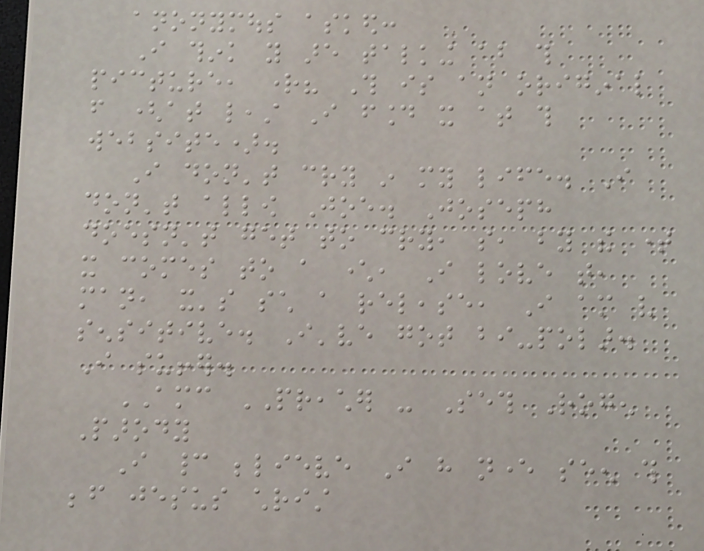anonymous asked:
I think you are talking about this
picture, right? This is an original
from (at least I found it at this
website).
I don't cry in my life. I
don't allow Joe. Joseph
doesn't get to cry, so, by the time
it comes to a character, I love that,
man, it's such a release, I am very
sensitive. I've got bi-polar.
I suffer.
AMC PREACHER - Seth Rogen
Parody
I cannot believe I have never seen this
before jesus christ
